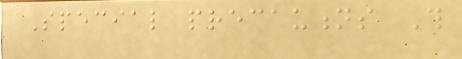Special precautions This
